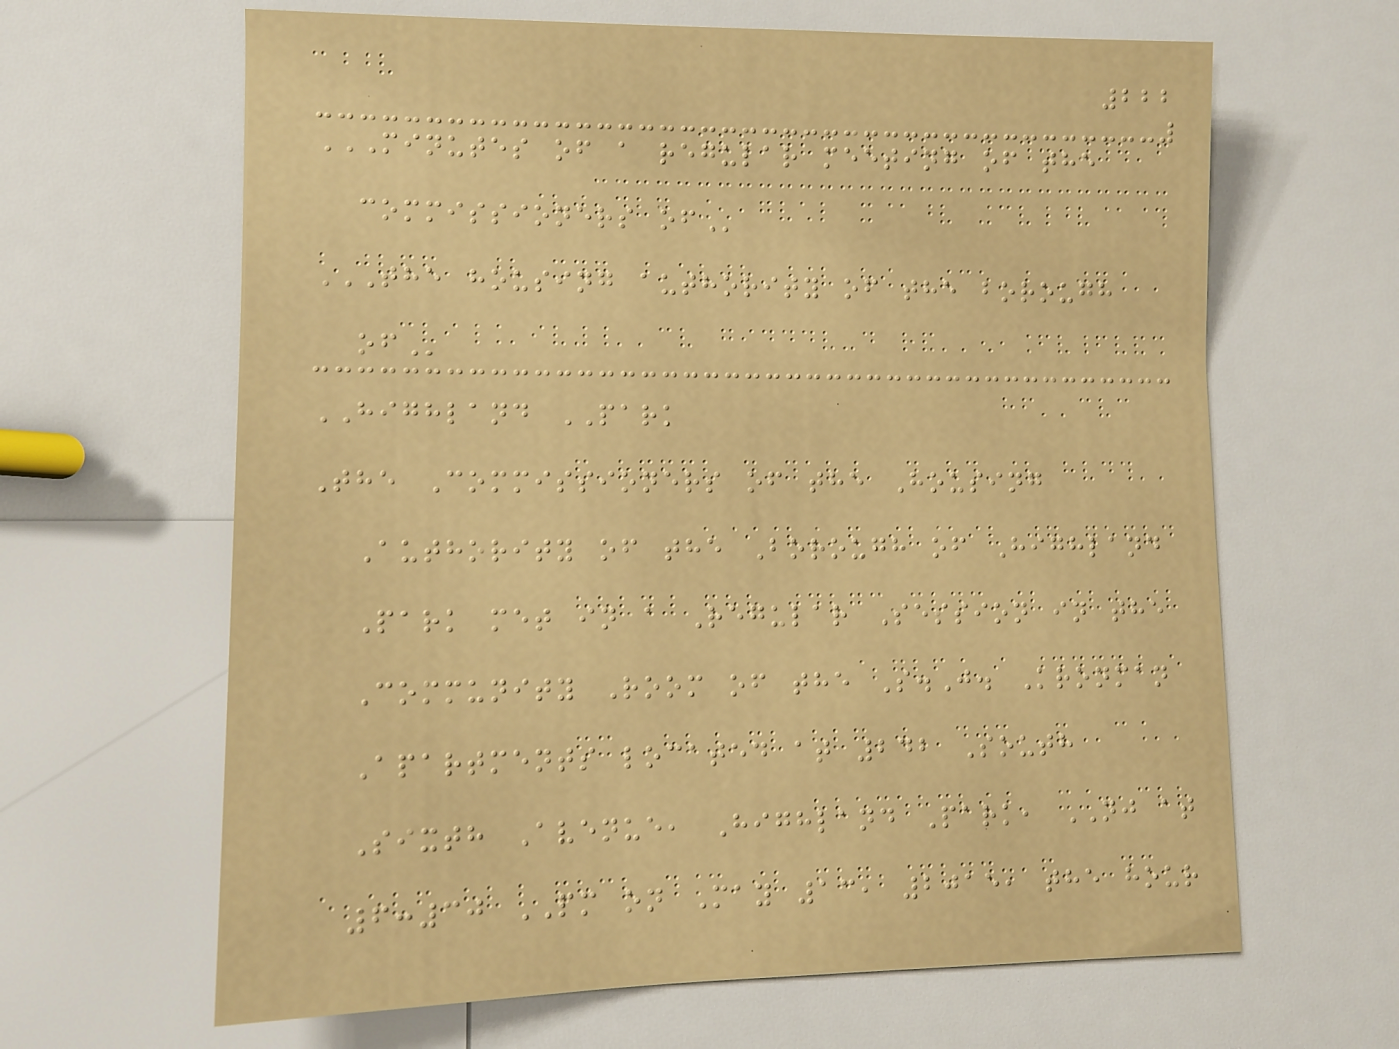222
MINUTES OF A REGULAR MEETING OF THE
COMMISSIONERS OF
THE HOUSING AUTHORITY OF THE BOROUGH
OF
HIGHLAND PARK
The Commissioners of the Housing
Authority of the Borough of Highland
Park met in a Regular Session in the
Community Room of the S.J. Kronman
Apartments located at 242 South
Sixth Avenue, Highland Park, NJ at
6:30 PM on May 13, 2015, the hour
